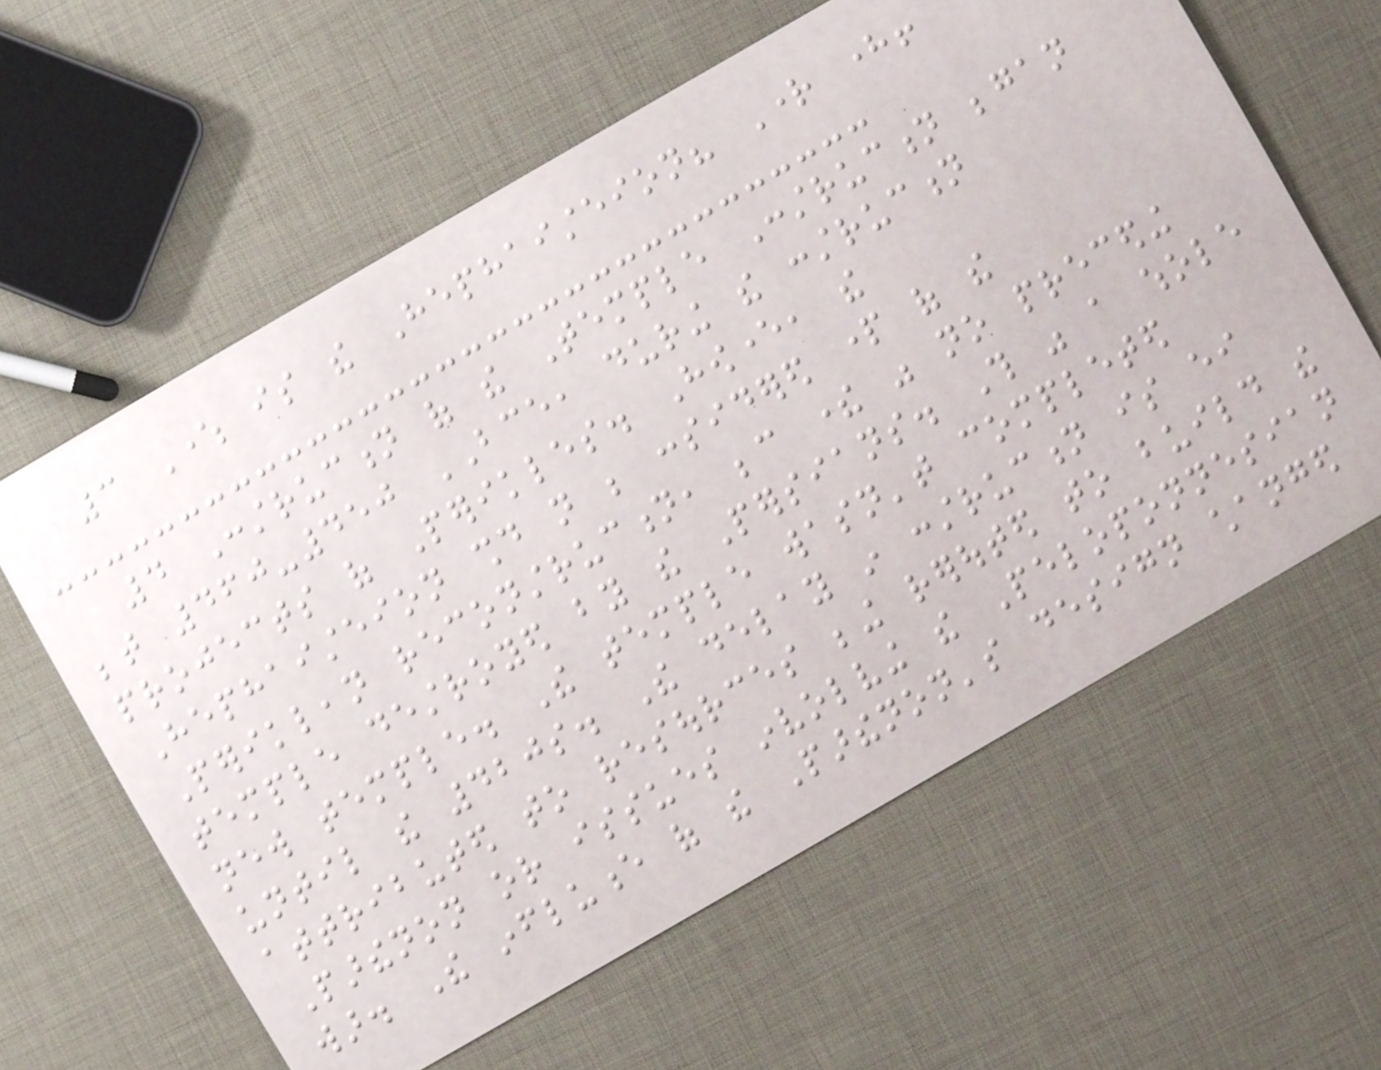3 Where is the Hephaisteion? Right here!
4 Construction of the Temple Construction began
between 460-450 BCE, during the construction
projects of Perikles. However, the
Hephaisteion should not be considered part of the
Periklean reconstruction, because there was no preceding
temple destroyed by the Persians. This was a whole
new temple. The temple wasn't completed
until the 420s. The delay in construction is either
attributed to resources being rerouted to build the
Parthenon or issues involving the Peloponnesian
war. The influence of the Parthenon's design changed
